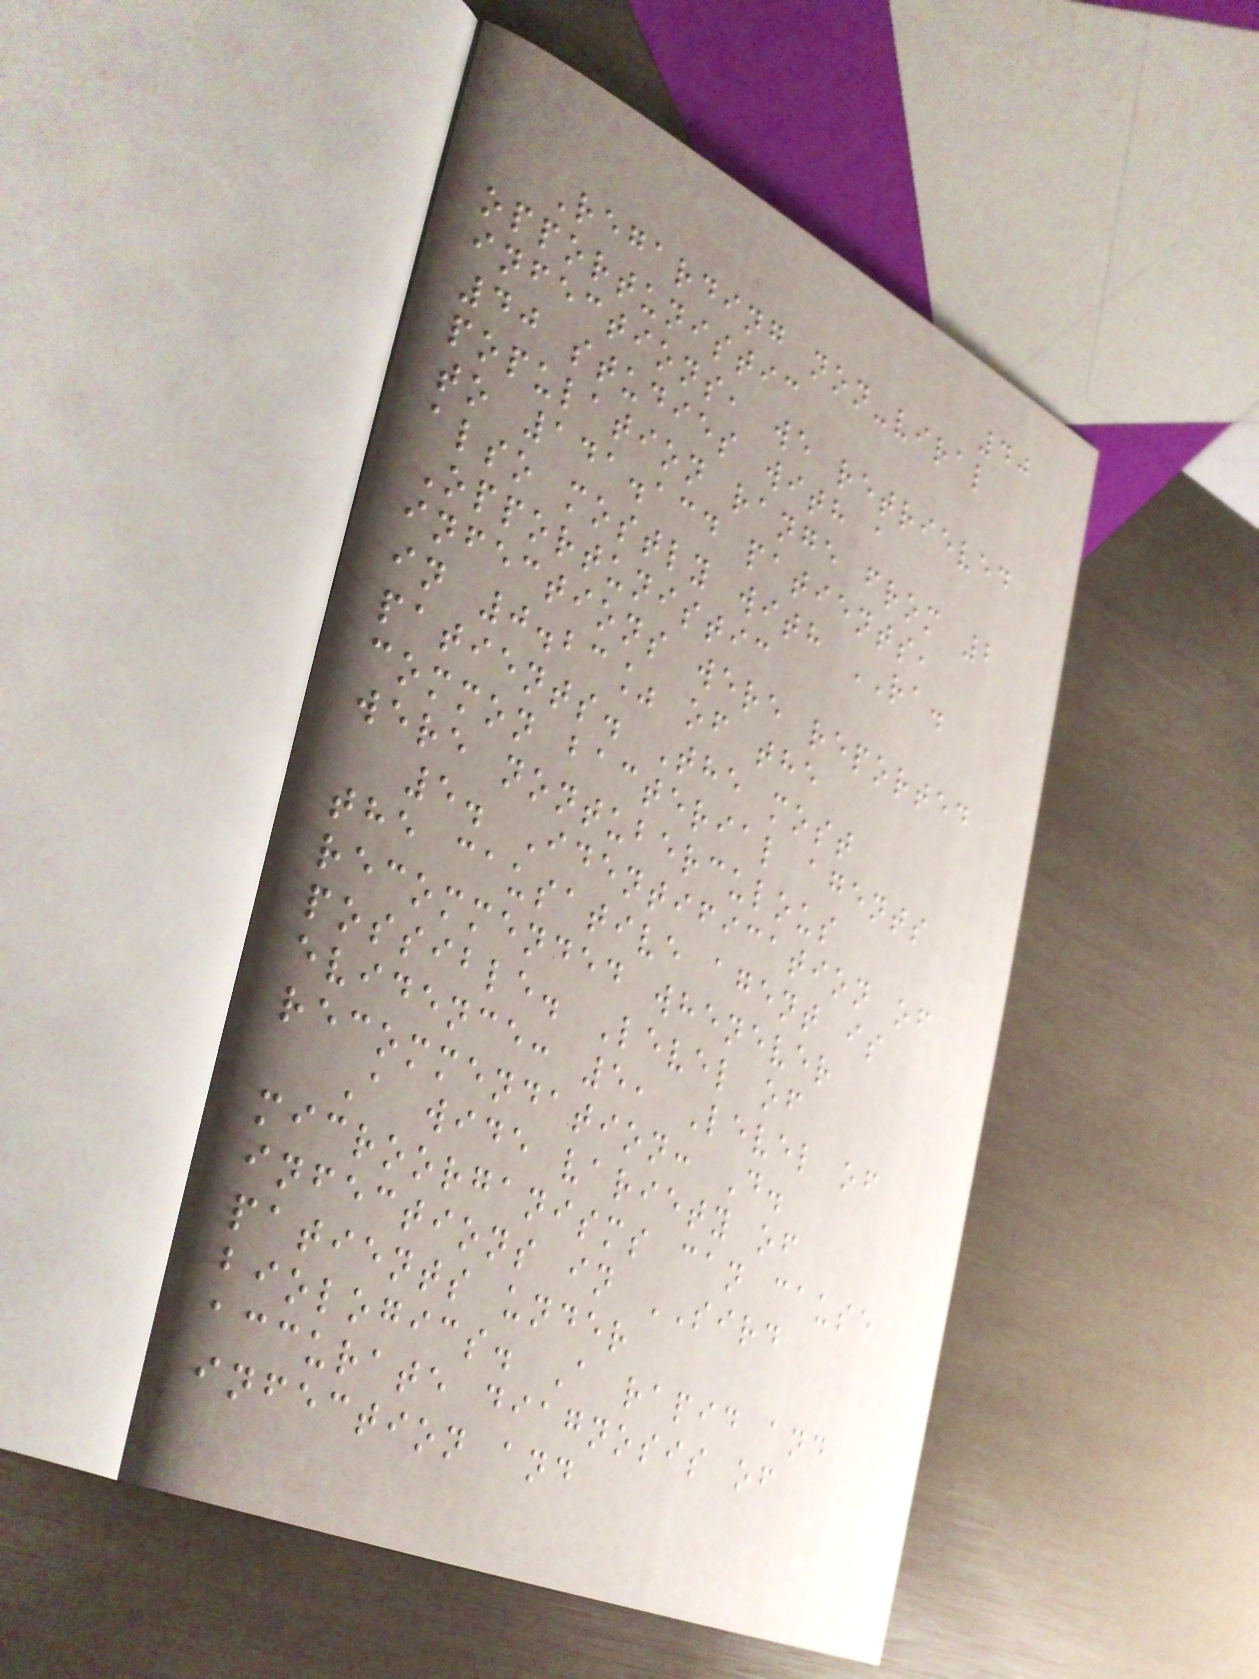40
Regarding non-viral
opportunistic
infections, we retrieved
40 studies with a
population range from 2
to 141.134 patients,
also mostly with RA.
Opportunistic
infections were reported
in 0.23% of the
patients. The most
common bacterial agents
were nontuberculous
5. Identification of
the causative agent is
recommended whenever
possible. Level of
evidence: 5, Level of
recommendation: D.
A wide variety of
microorganisms can cause
infections in SIRD
patients under
biologics. A rapid and
accurate diagnosis of
infection and
